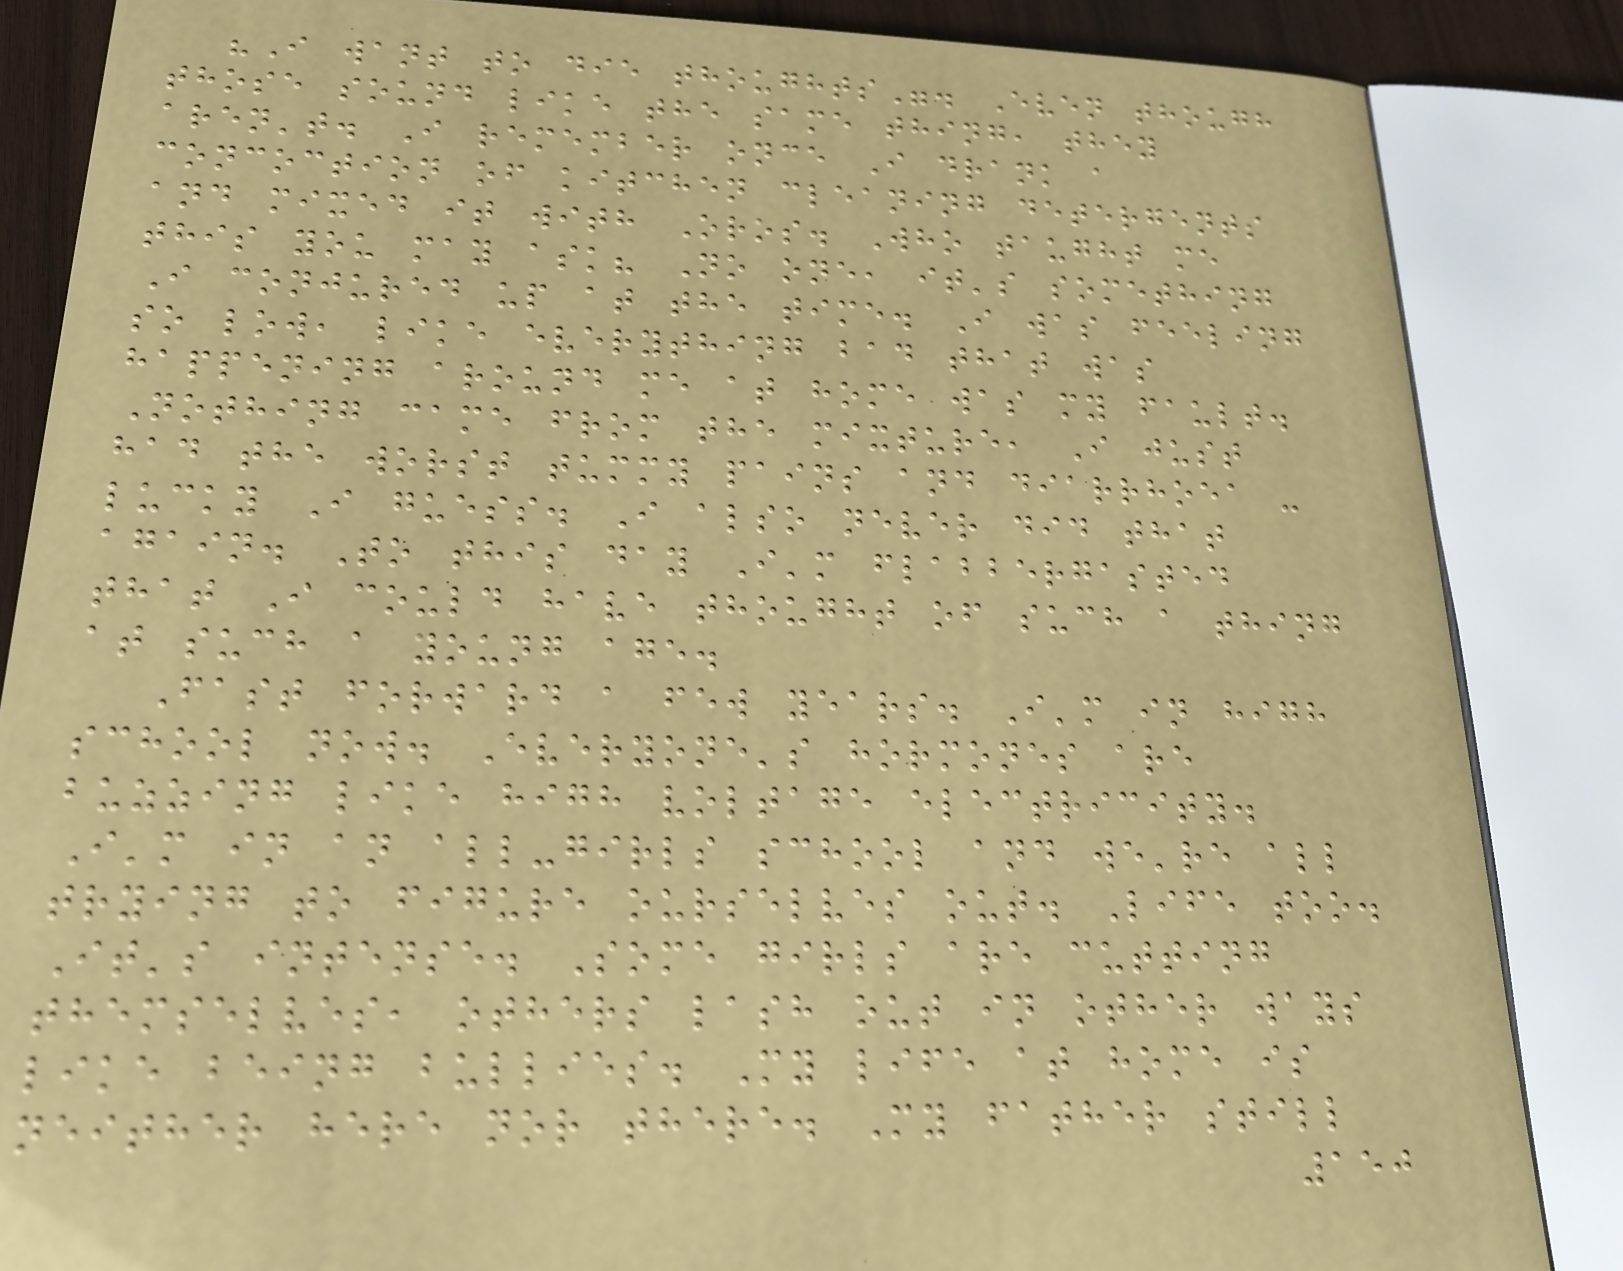"I want to die thoughts". Even though
those sound like the same thing, they
aren't. I remember once I drank a
concoction of kitchen cleaning detergents
and mixed it with Oros. Who taught me
this you may ask? No one, it's something
I conjured up at the time. I was feeling
so low, like everything bad that was
happening around me at home was my fault.
Nothing came from the mixture, I just
had the worst tummy pains and diarrhoea -
lucky I guess. I also never did that
again. To this day I'm flabbergasted
that I could have thought of such a thing
at such a young age.
Fast forward a few years. I'm in high
school now. Everyone's hormones are
buzzing like high voltage electricity.
I'm in an all-girls school and we're all
trying to figure ourselves out. Life too.
It's intense. Some girls are cutting
themselves, others lash out in other ways
like being bullies. My life at home is
neither here nor there. My father still
150
